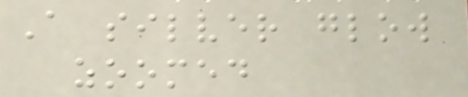A silver glow
zoomed
